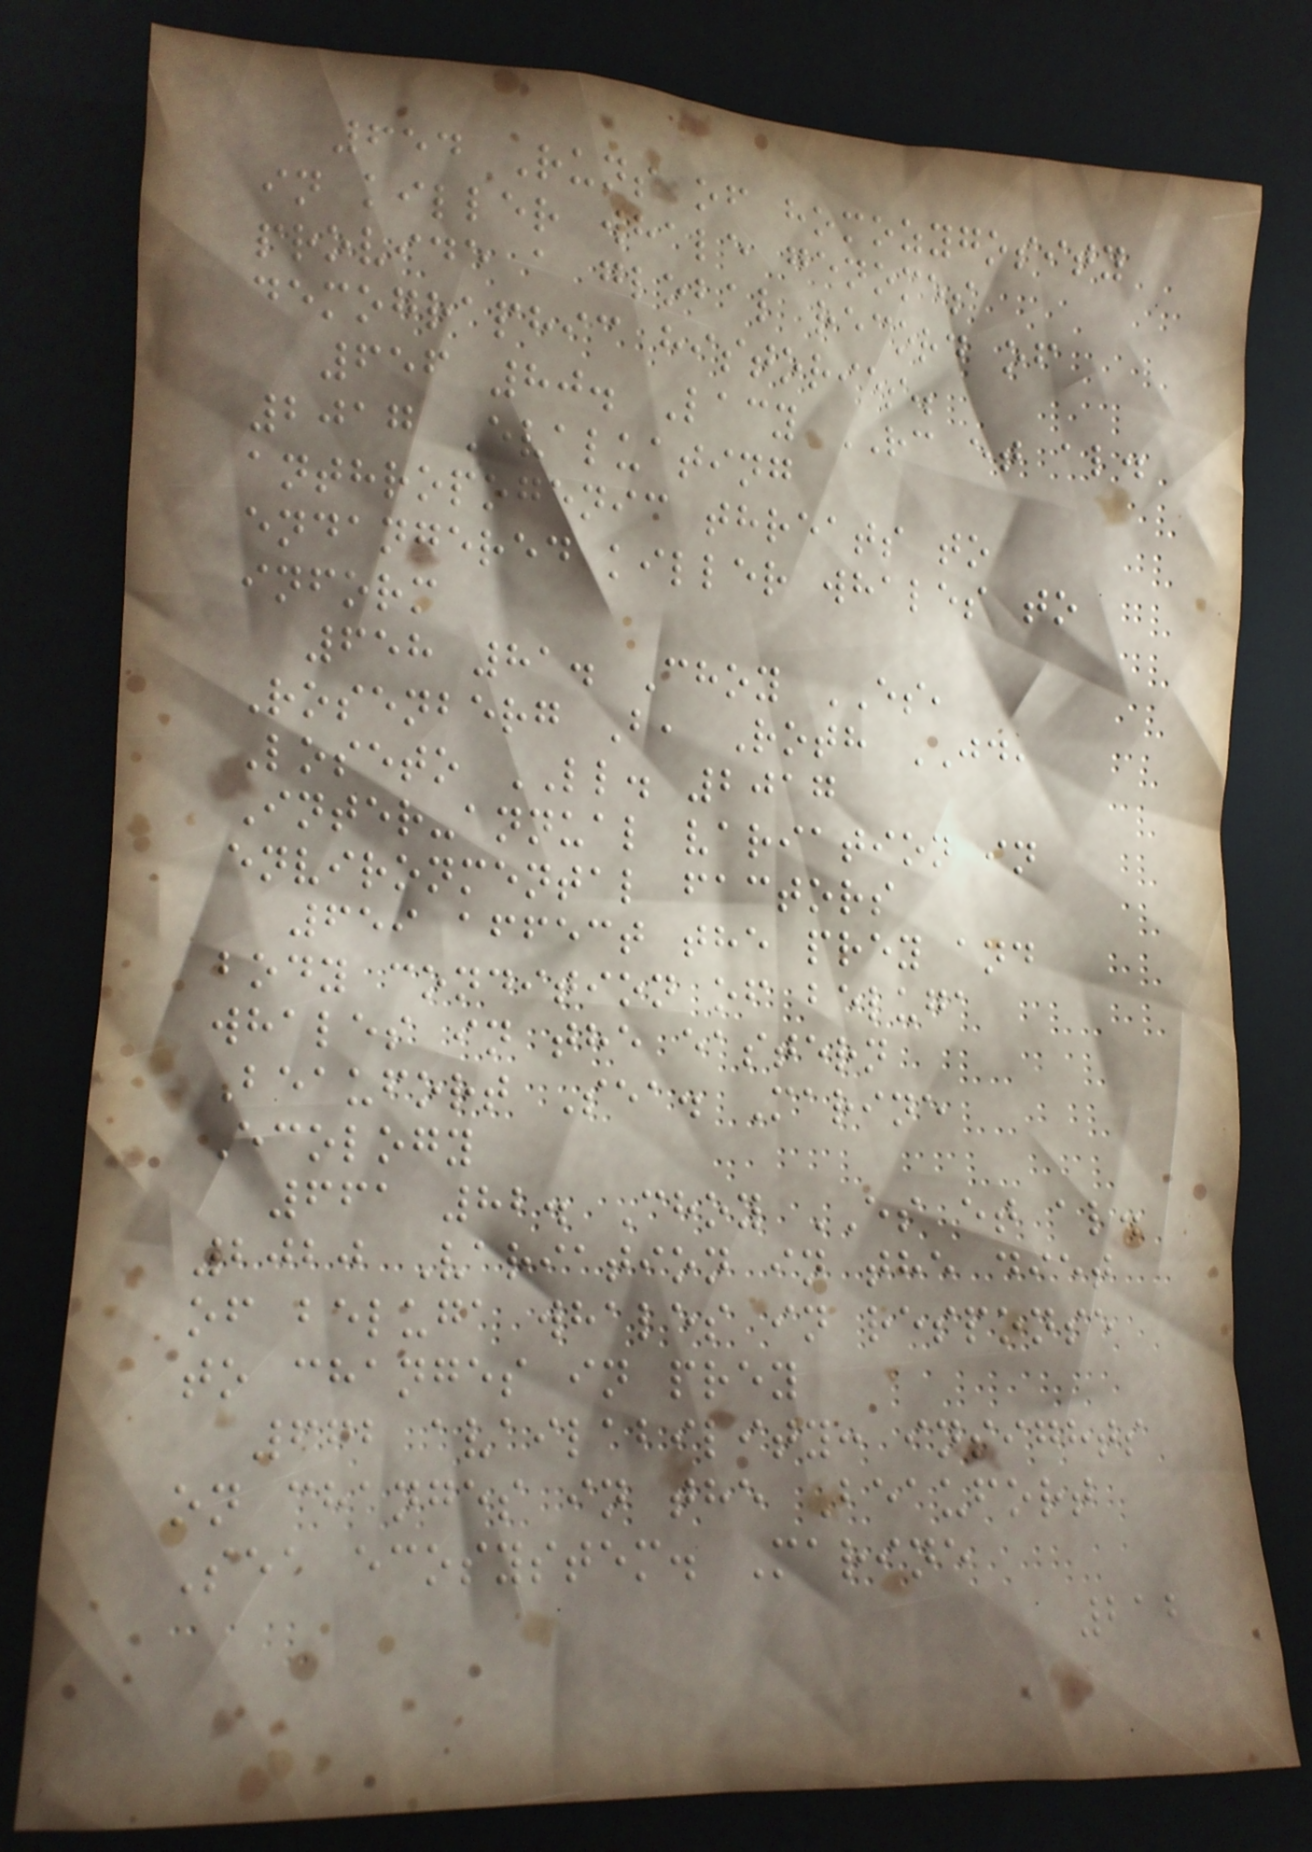654 Runs of homozygosity
in killer whale genomes
provide a global record of
demographic histories.
656 80. Lacy RC et al.
2017 Evaluating
anthropogenic threats to
endangered killer whales to
inform
658 81. Choy ES,
Rosenberg B, Roth JD,
Loseto LL. 2017
Inter-annual variation in
environmental factors
659 affect the prey and
body condition of beluga
whales in the eastern
Beaufort Sea. Marine
Ecology
661 82. Choy ES et al.
2020 Variation in the diet
of beluga whales in response
to changes in prey
662 availability: insights
on changes in the Beaufort
Sea ecosystem. Marine
212
